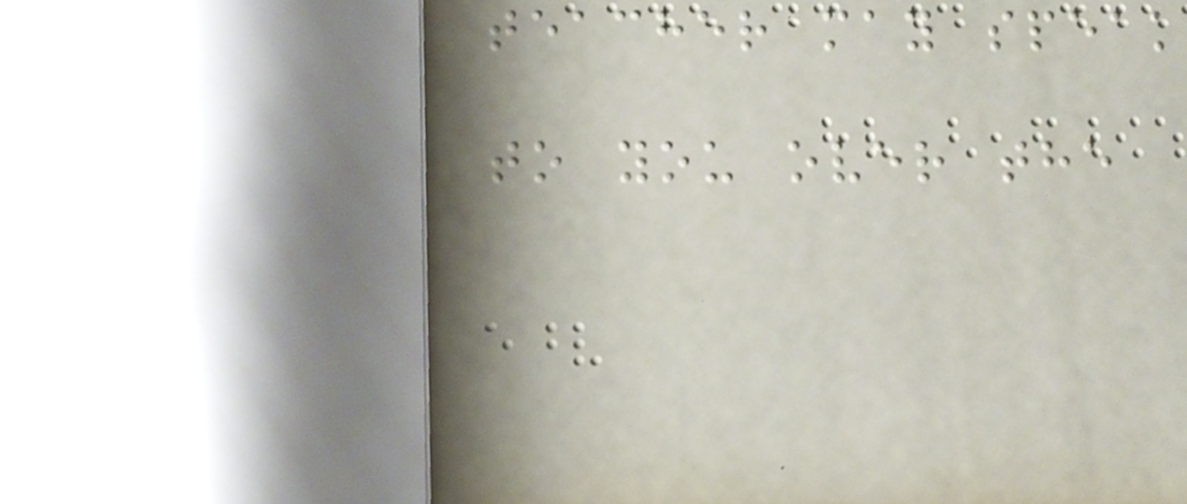teacher may speak
to you over the
